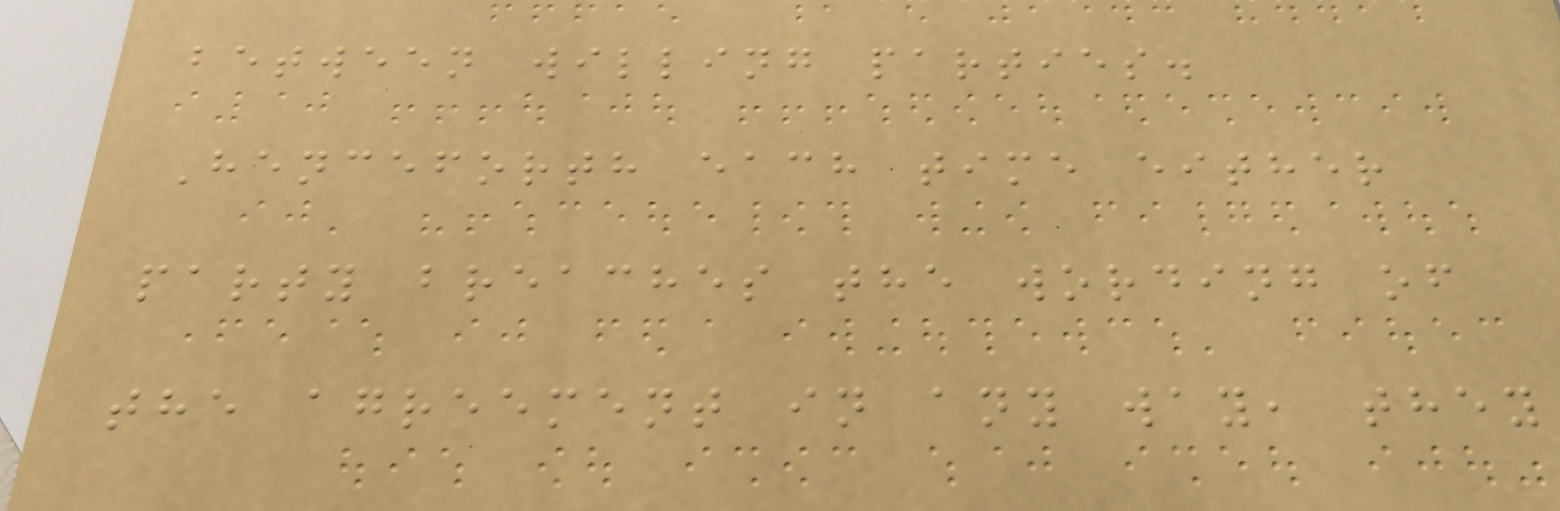between willing parties.
Henceforth each time either
party breaches the wording of
the agreement in any way, they
